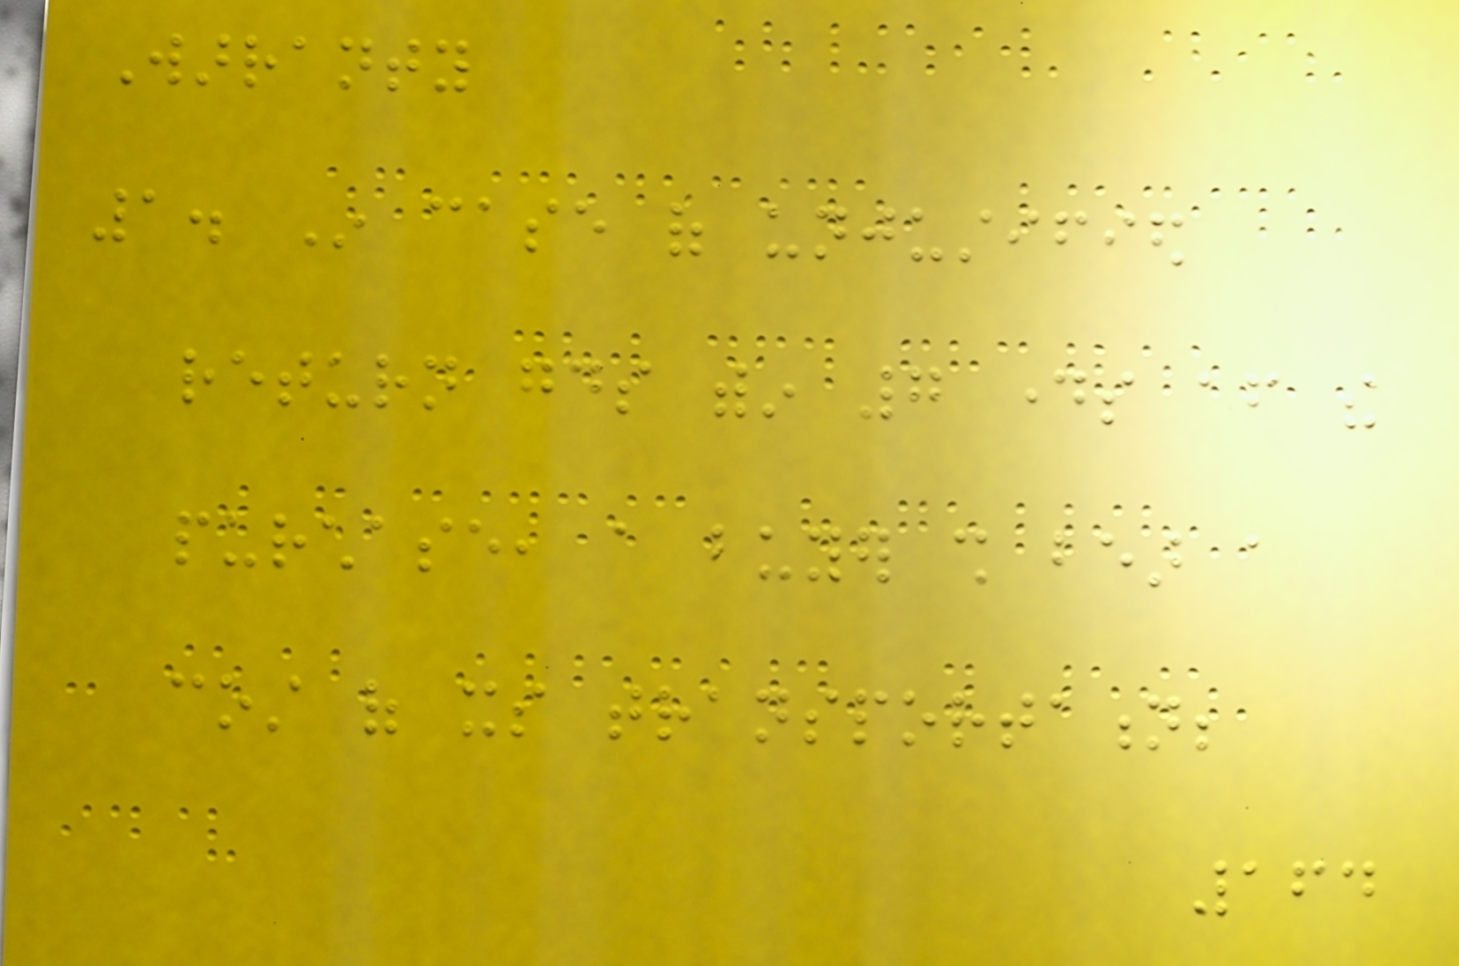Warranty
1. In case of unjustified
return goods within 7 days after the
purchase, a buyer shall bear a
cost of its transportation;
164
